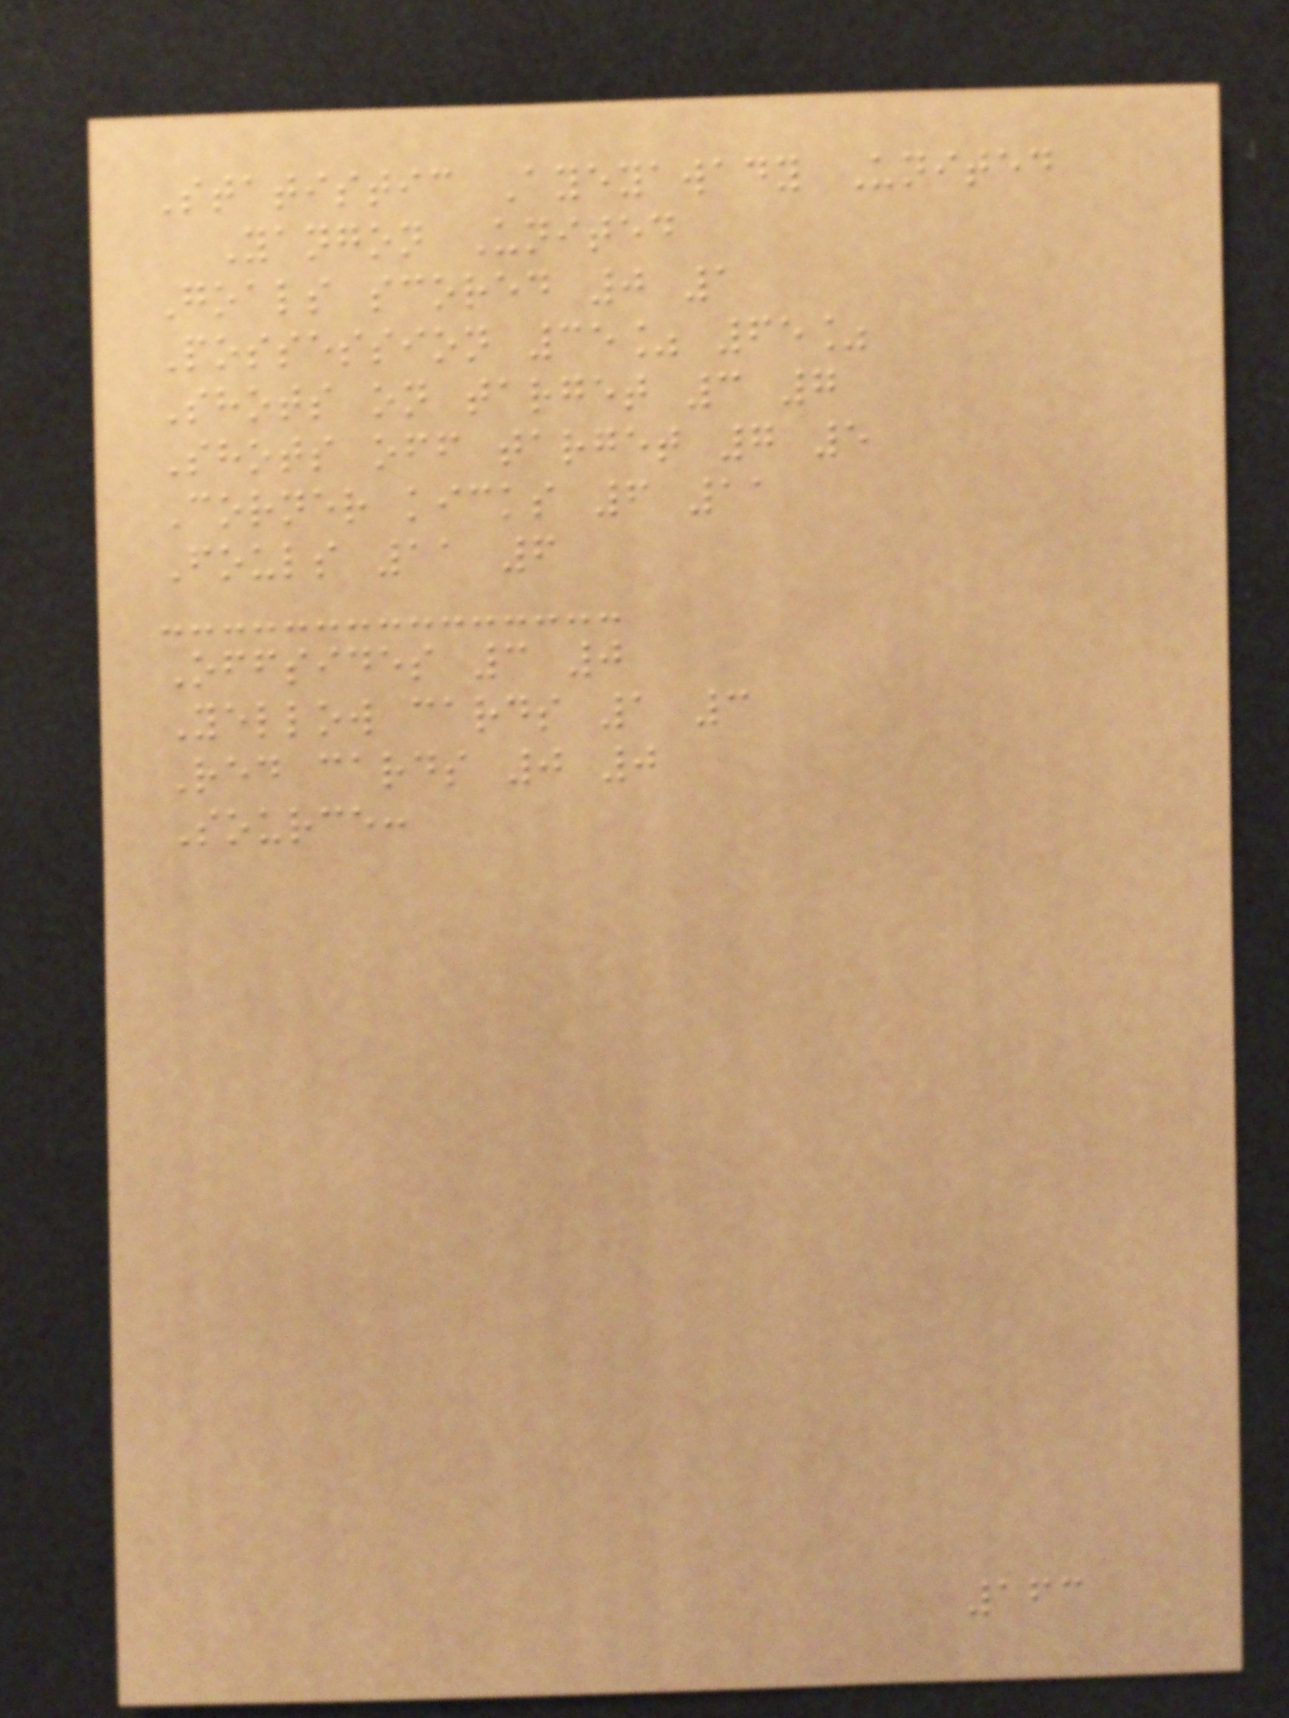Statistic Ayeyawady United
Yangon United
Goals scored 0 1
Possession 35% 65%
Shots on target 3 7
Shots off target 7 5
Corner kicks 6 11
Fouls 11 6
Offsides 3 0
Yellow cards 1 3
Red cards 0 0
Source:
163
